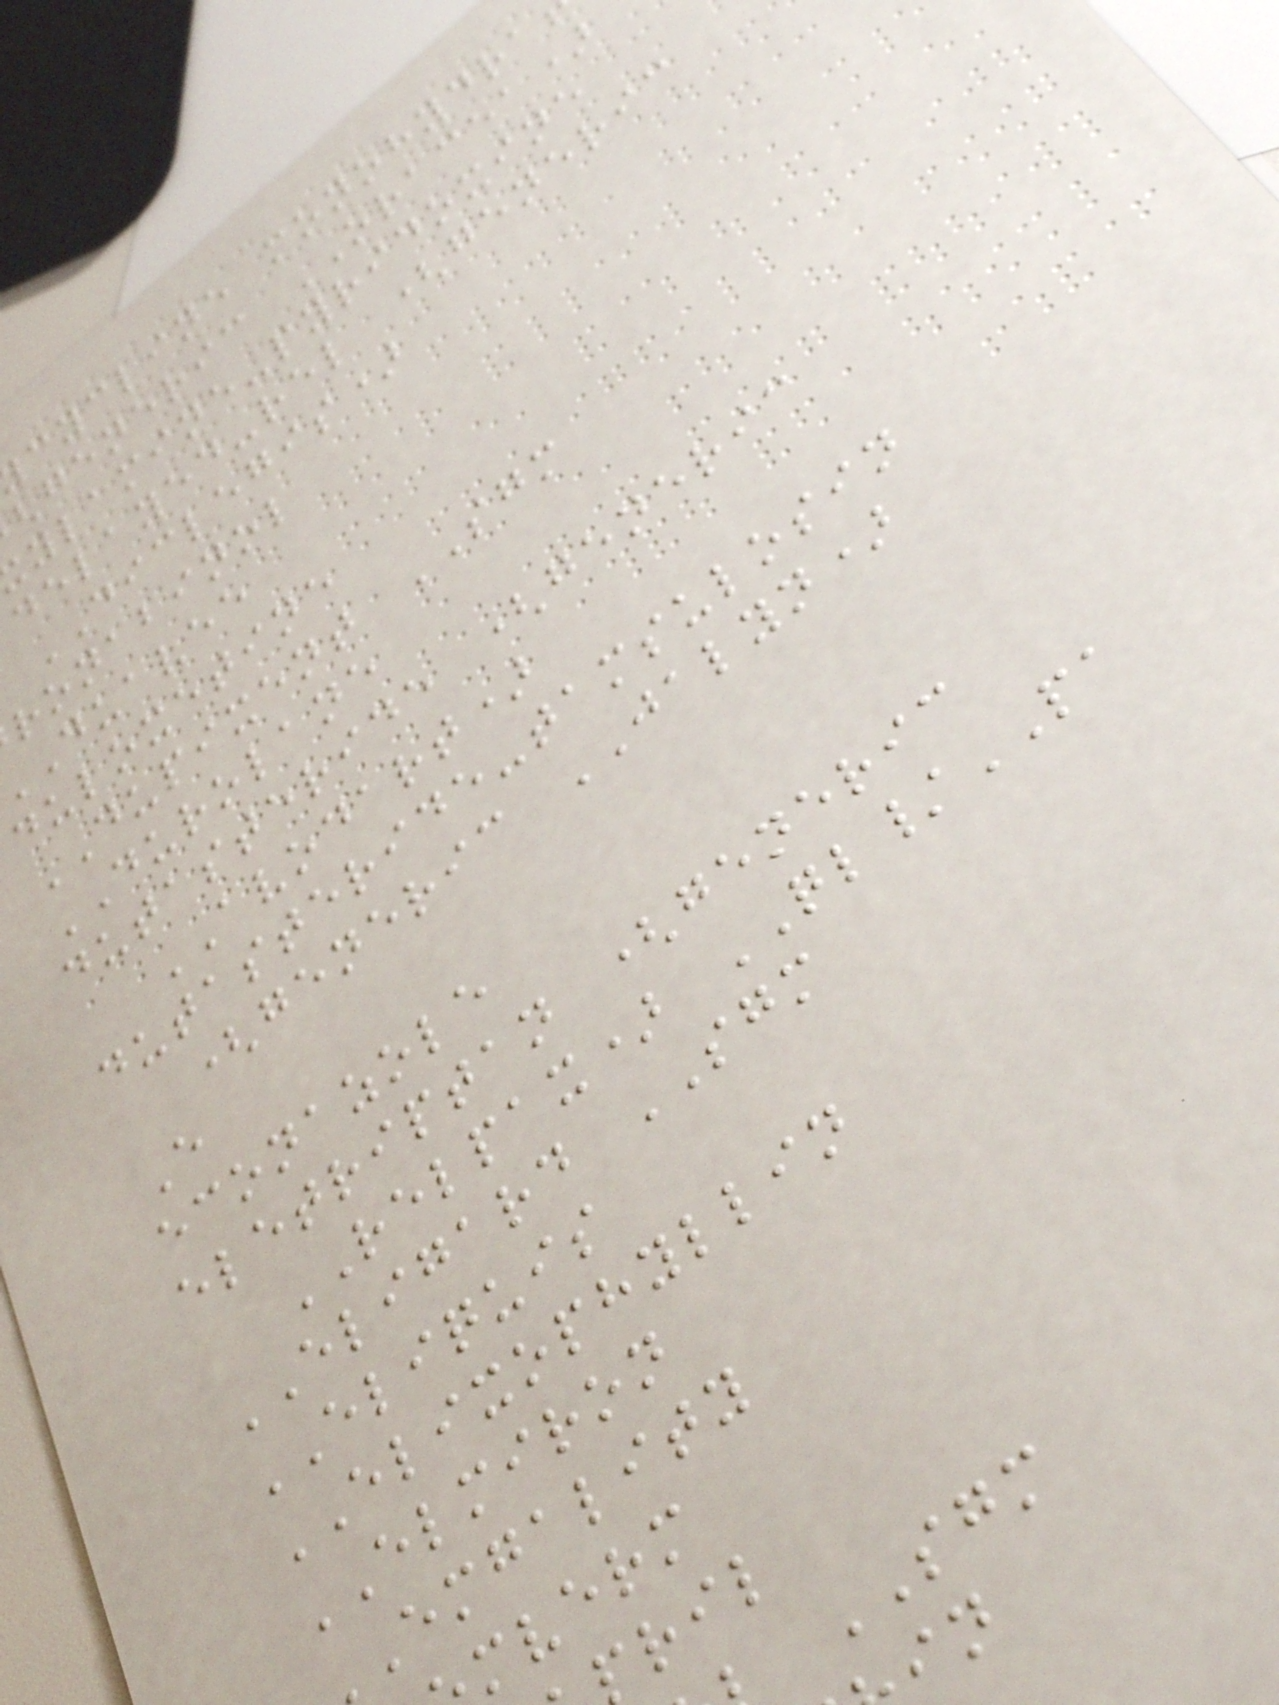cycline monohydra
generic ORACEA)
ylamine-pyridoxine
delayed-rel (generic
DICLEGIS)
ronabinol
duavee
duloxetine
DUPIXENT SGM
DUROLANE
dutasteride (generic
AVODART)
dutasteride-tamsulosin
(generic JALYN)
E
econazole
eletriptan (generic
RELPAX) QL/PA
ELIGARD SGM
ELIQUIS
ELIXOPHYLLIN
ELMIRON
emgality
mverm
SGM
